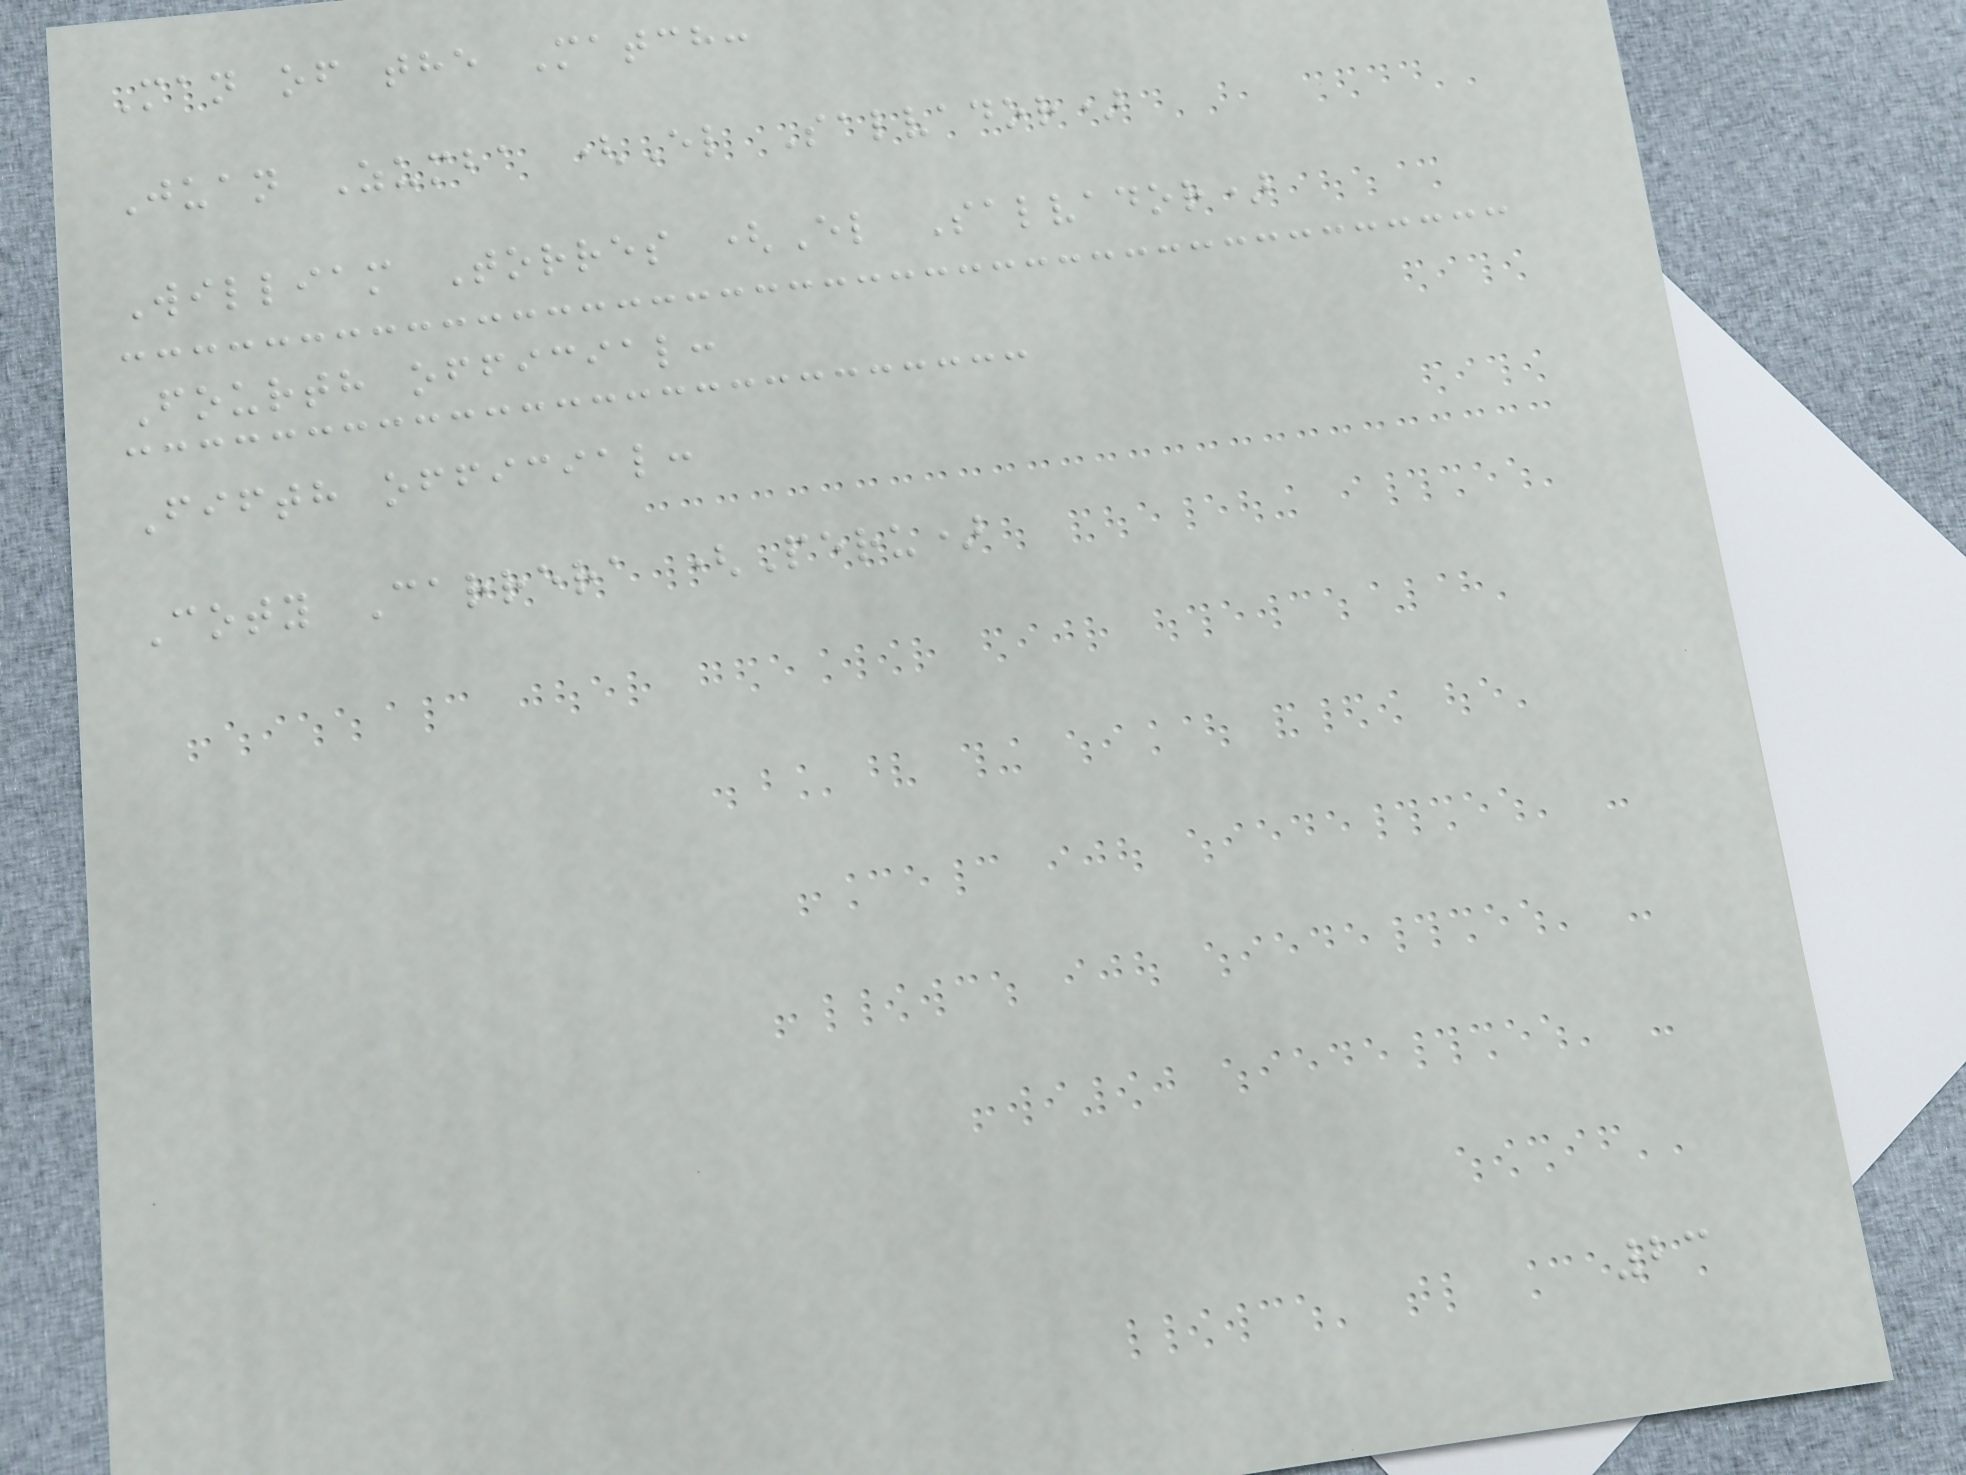Man of the Match:
Juan Zumba (El Salvador)
William Torres (El Salvador)
Fourth official:
Fifth official:
Coty Carrera (Peru)
23
